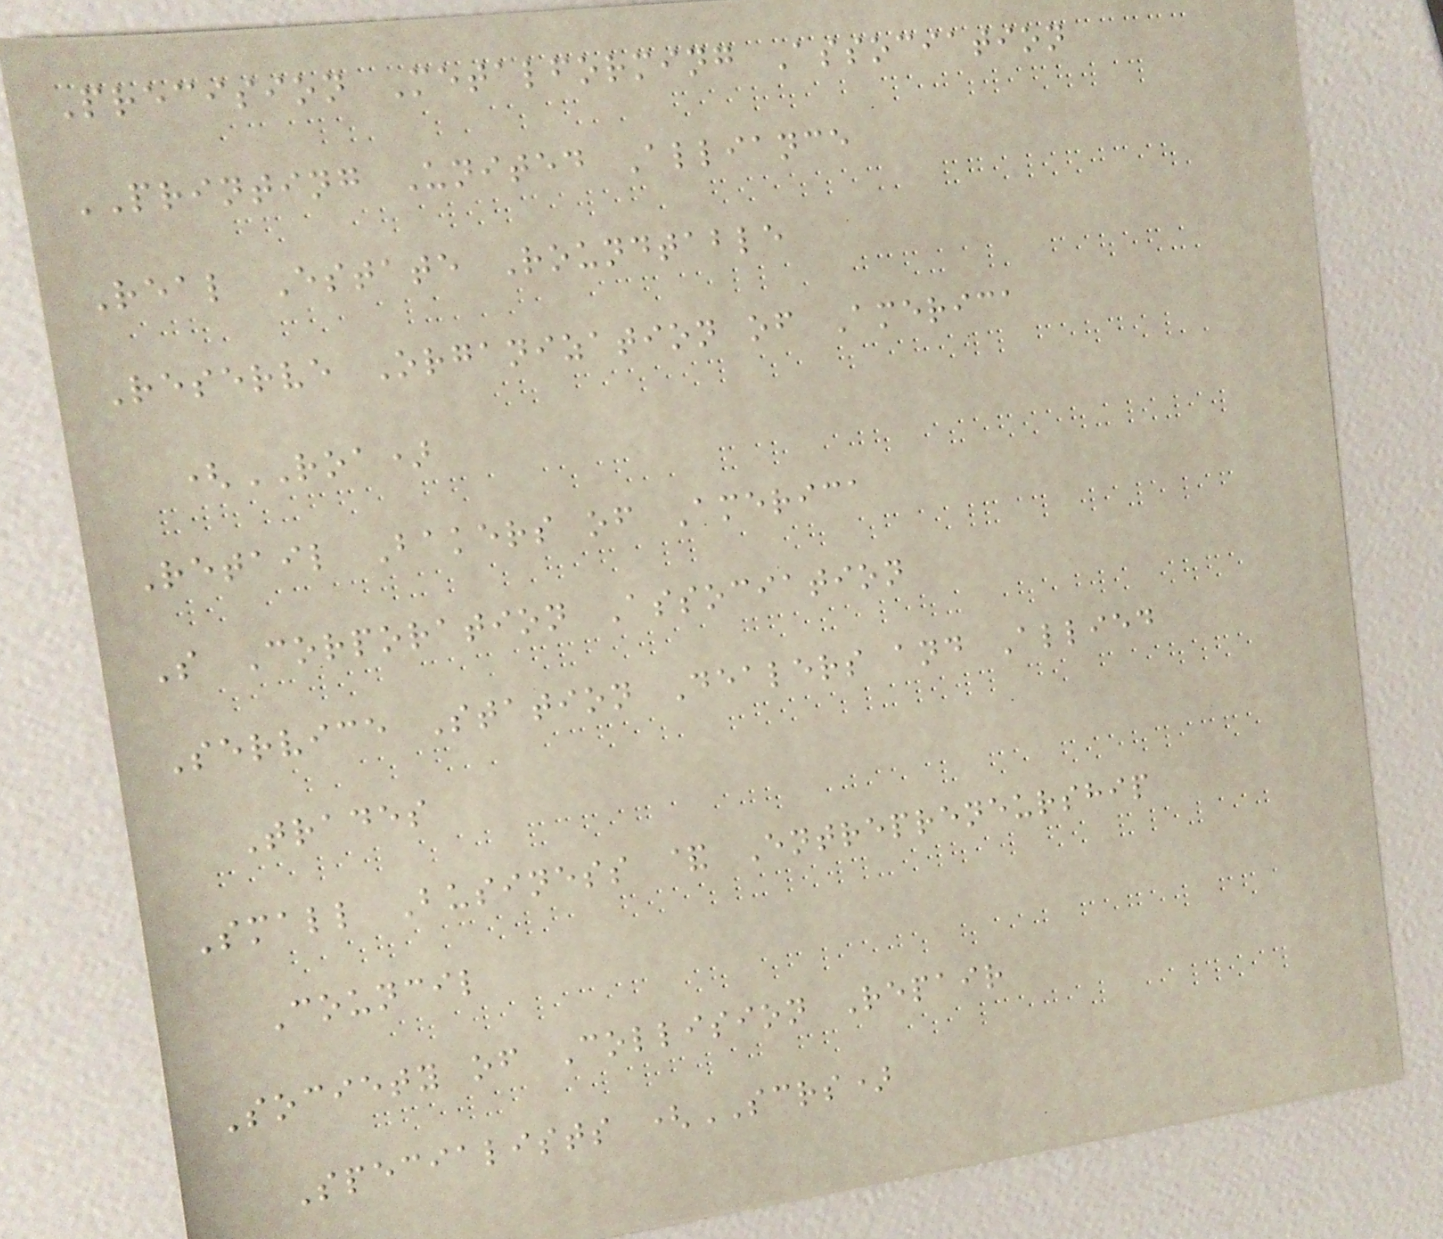Precision Metalforming Association
PRINTING United Alliance
Real Estate Roundtable
Reserve Organization of America
(ROA)
Retail Bakers of America
S Corporation Association
Service Station Dealers and Allied
Trades
Small Business & Entrepreneurship
Council
Society of Collision Repair
Specialists (SCRS)
